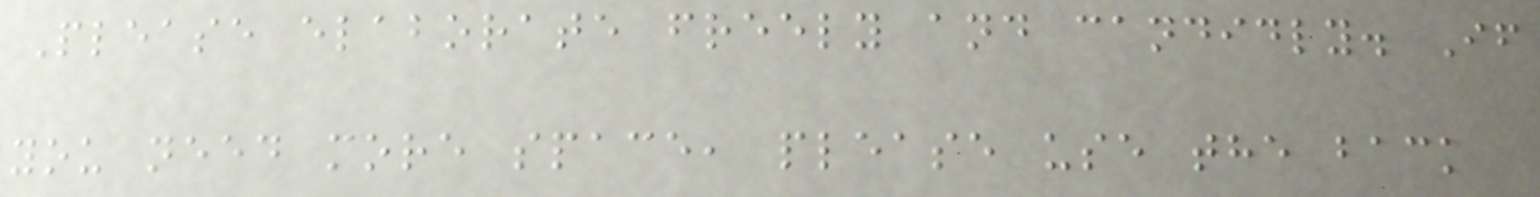Please elaborate freely and candidly. If
you need more space, please use the back
